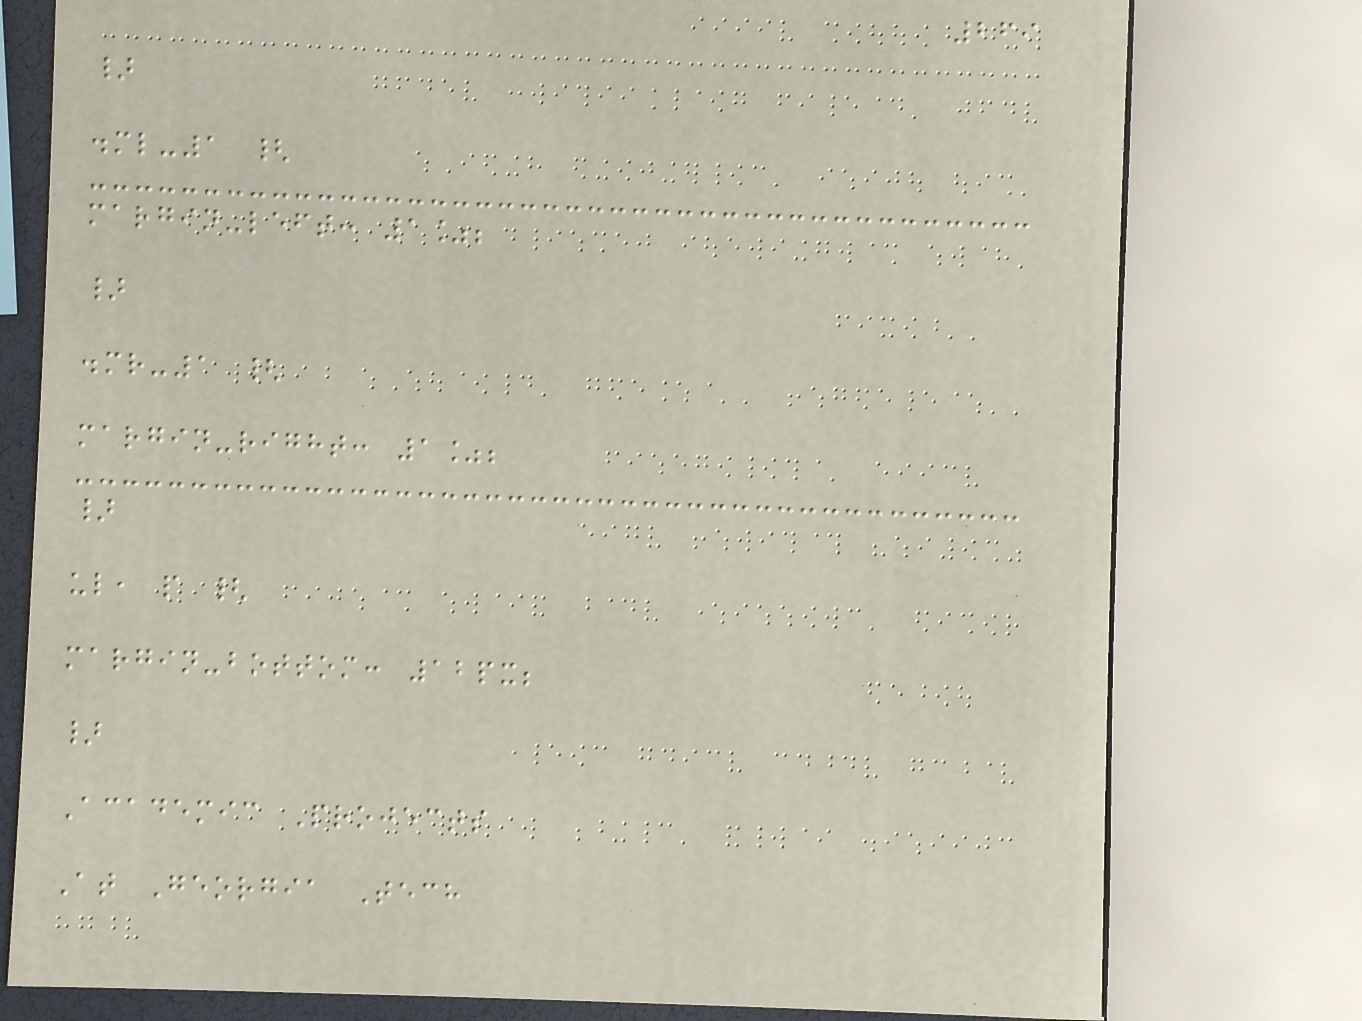269
}
.ml-1 {
margin-left: 1%;
}
.mr-1 {
margin-right: 1%;
}
ul, p {
margin-bottom: 12px;
}
Academic Projects
At Georgia Tech
